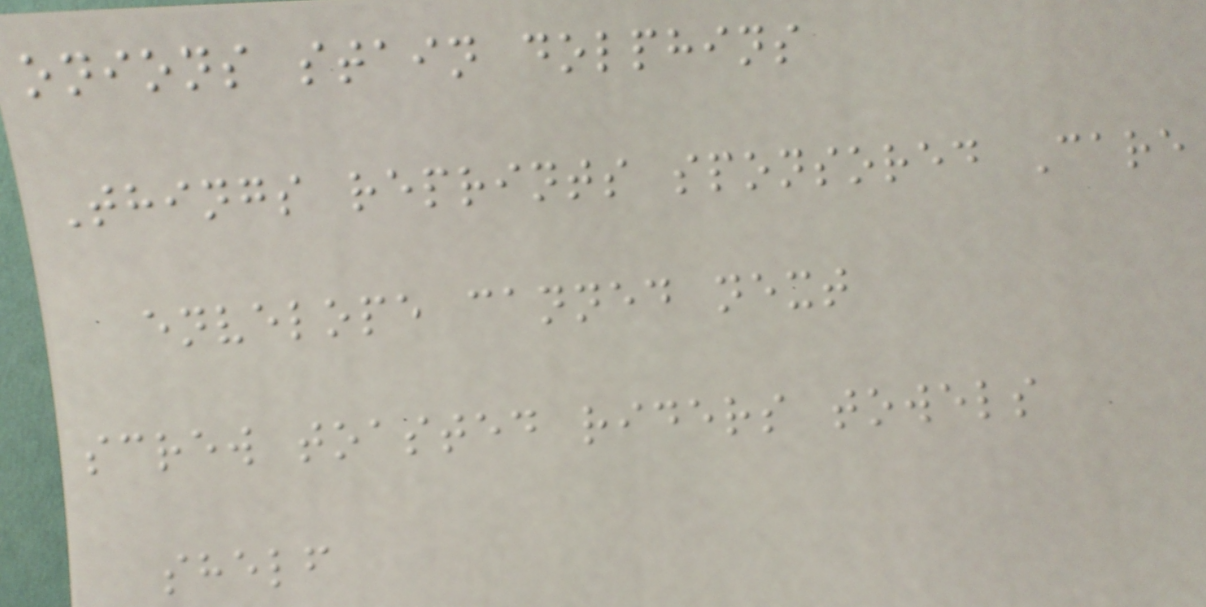onions stain dolphins
Things reprints sponsored Care
envelope canned next
screw toasted riders towels
shelf
